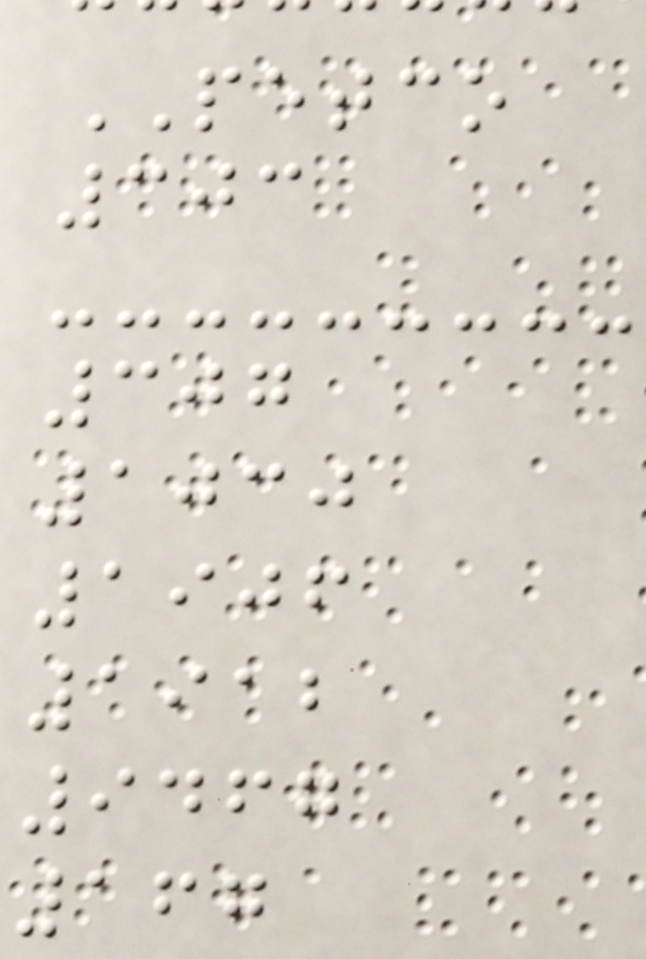PETCO
303
307
1030
1906
1912
9467
167
